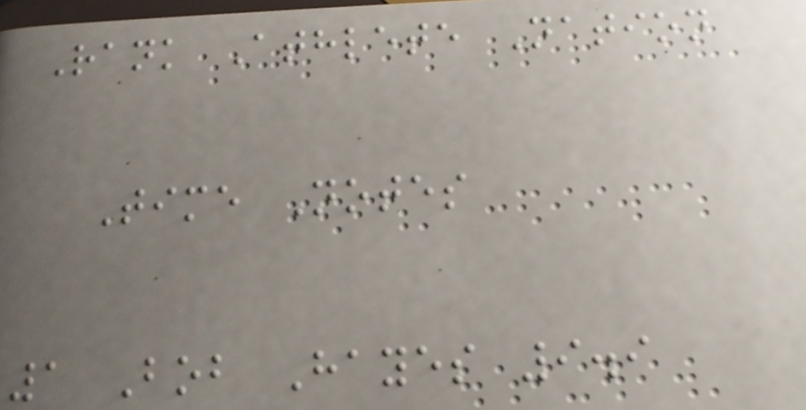Rank Athlete Nation
Time Notes
1 Bob Hayes 9.9
